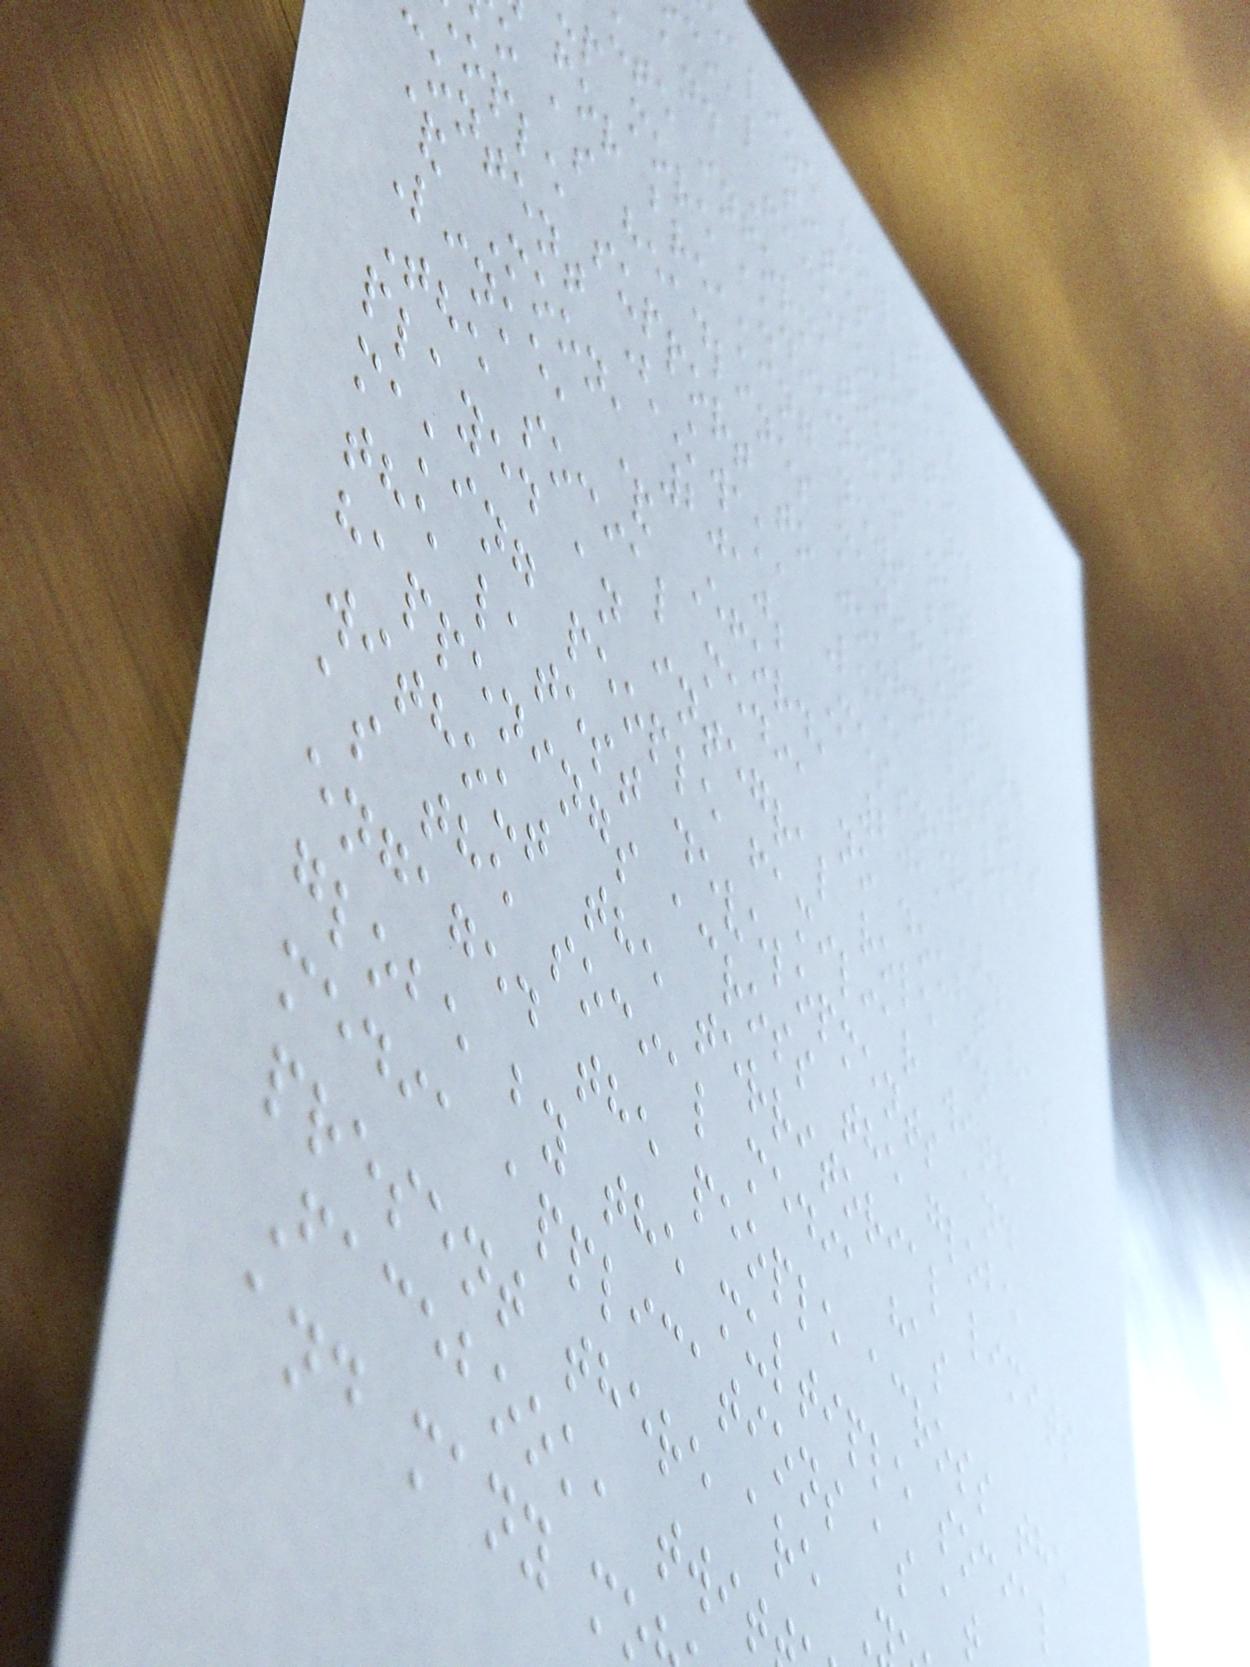ealize how to
cial sites like
and Facebook to
ute information and
p more audiences not
for breaking news but
o as headlines manifesting
ople support to journalist's
content (Kwak, Lee, Park,
& Moon, 2010; Messner,
Linke, & Eford, 2011).
The social media no doubt has
played an integral role in
making people familiar with
the latest developments and
happenings across the globe
without the territorial limits
as the social media has
engaged the people across the
globe by the multiple social
media applications as a
present there are
Facebook, twit
and many m
